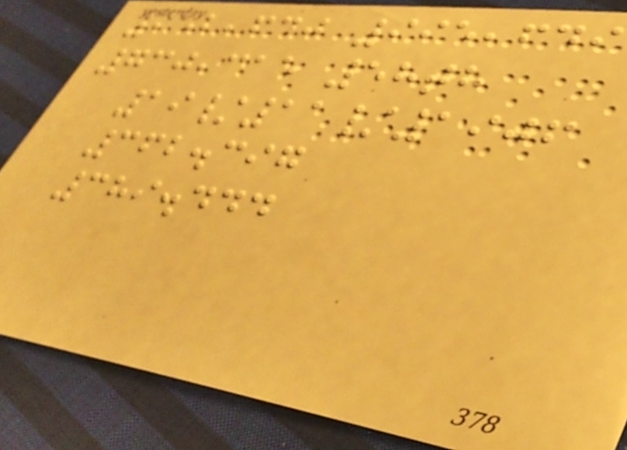952,640 995,649
730,315 58th
19/11/1906
362.397
389.444
